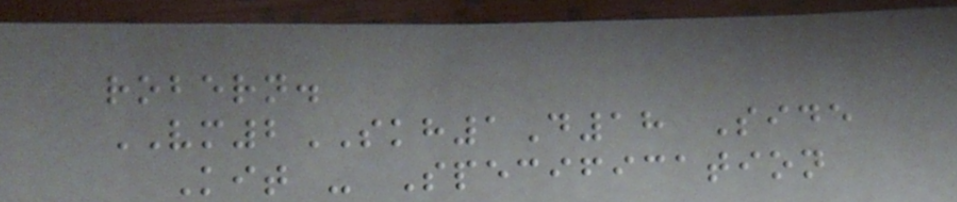robern.
VM2SKH1D18 Side
Kit - Specification
